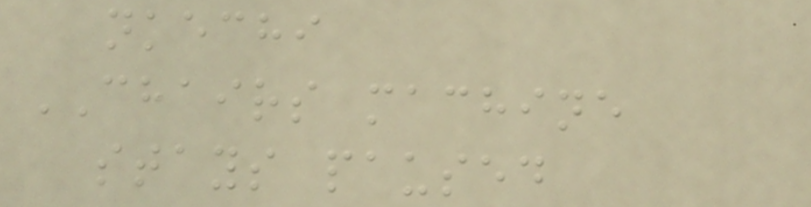nkechi
CHAIRS machine
stays paused
